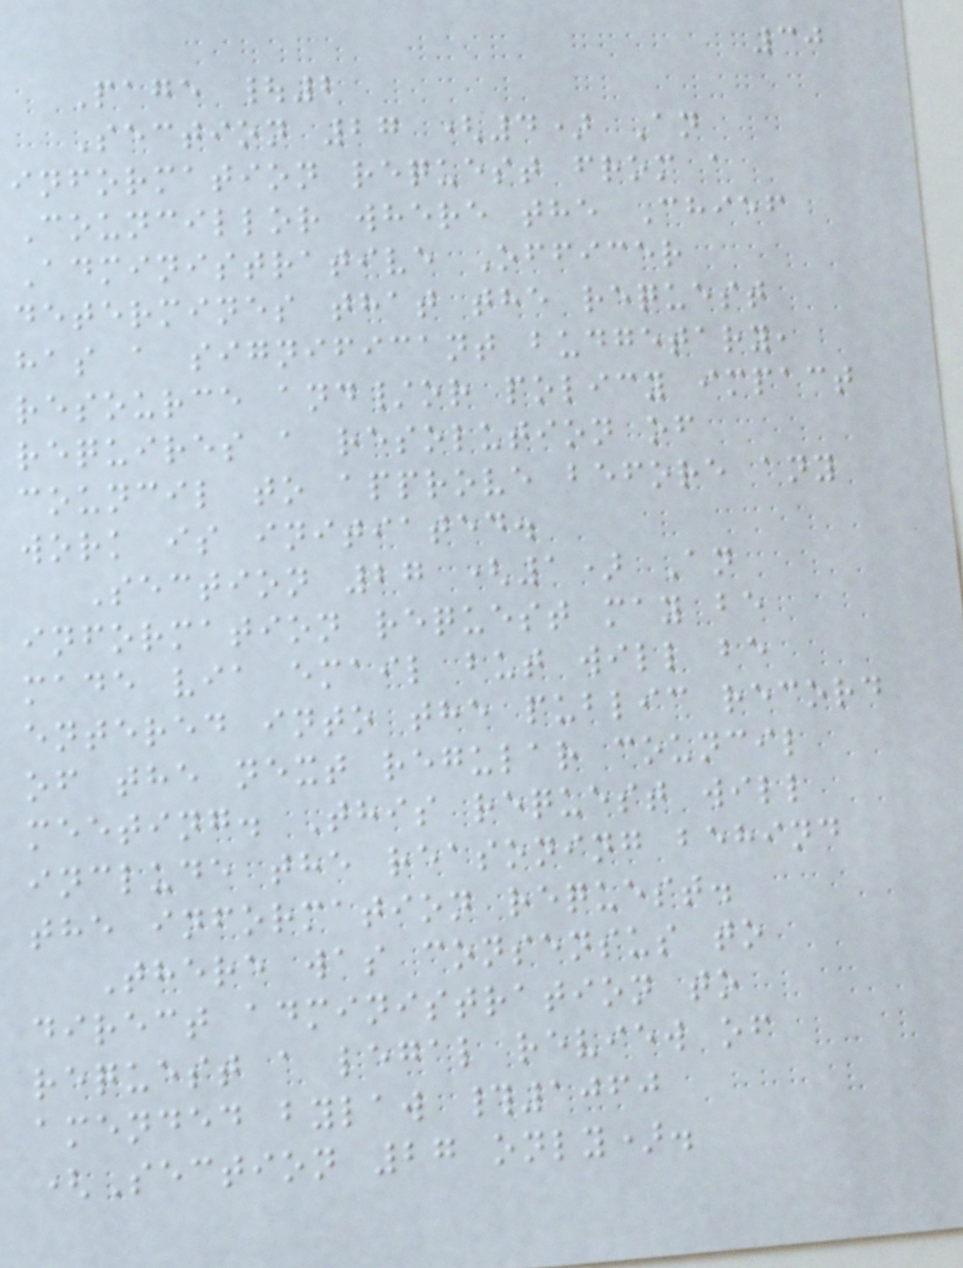30
Page |2
Section 27 (4) An
information request from a
Councillor where the Chief
Administrative Officer
determines that the request
has a significant budgetary,
resource and/or policy impact
requires a resolution of
council to approve before any
work is initiated.
Section 27 (1) An
information request may be
made via email but will be
entered into the public record
of the next regular council
meeting. This request will
include the reasoning behind
the information request.
There was consensus to
direct administration to
request a legal review of
amended bylaw #1060
(Section 27 only).
